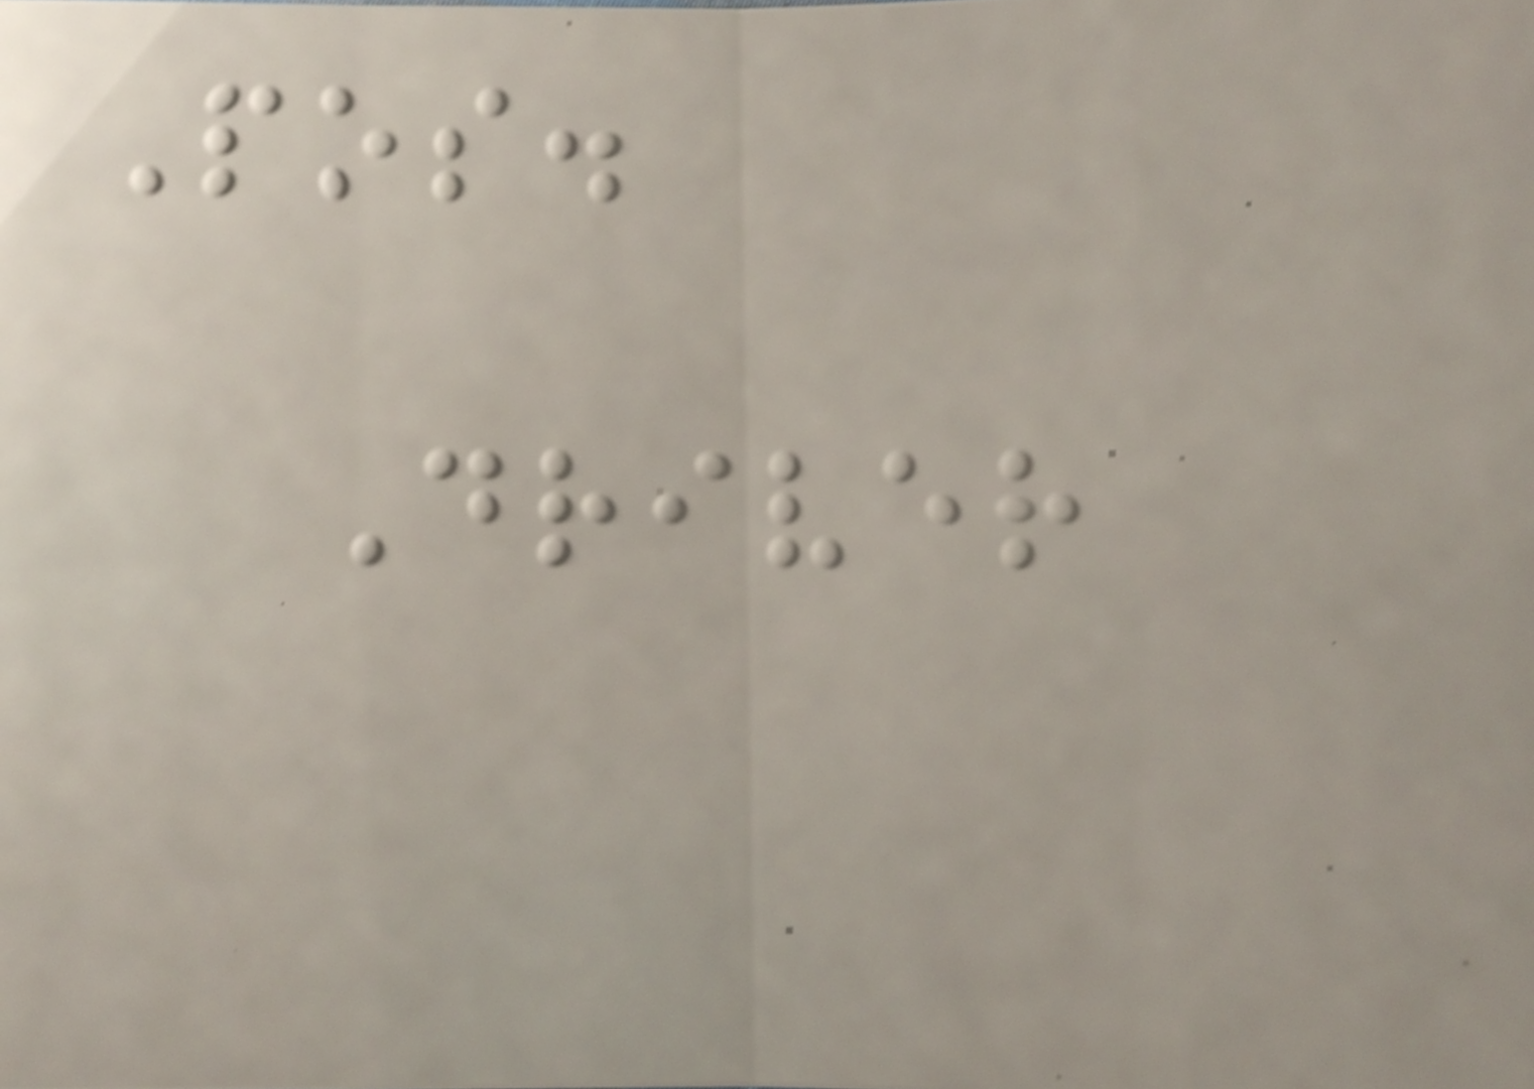Pos.
Driver
